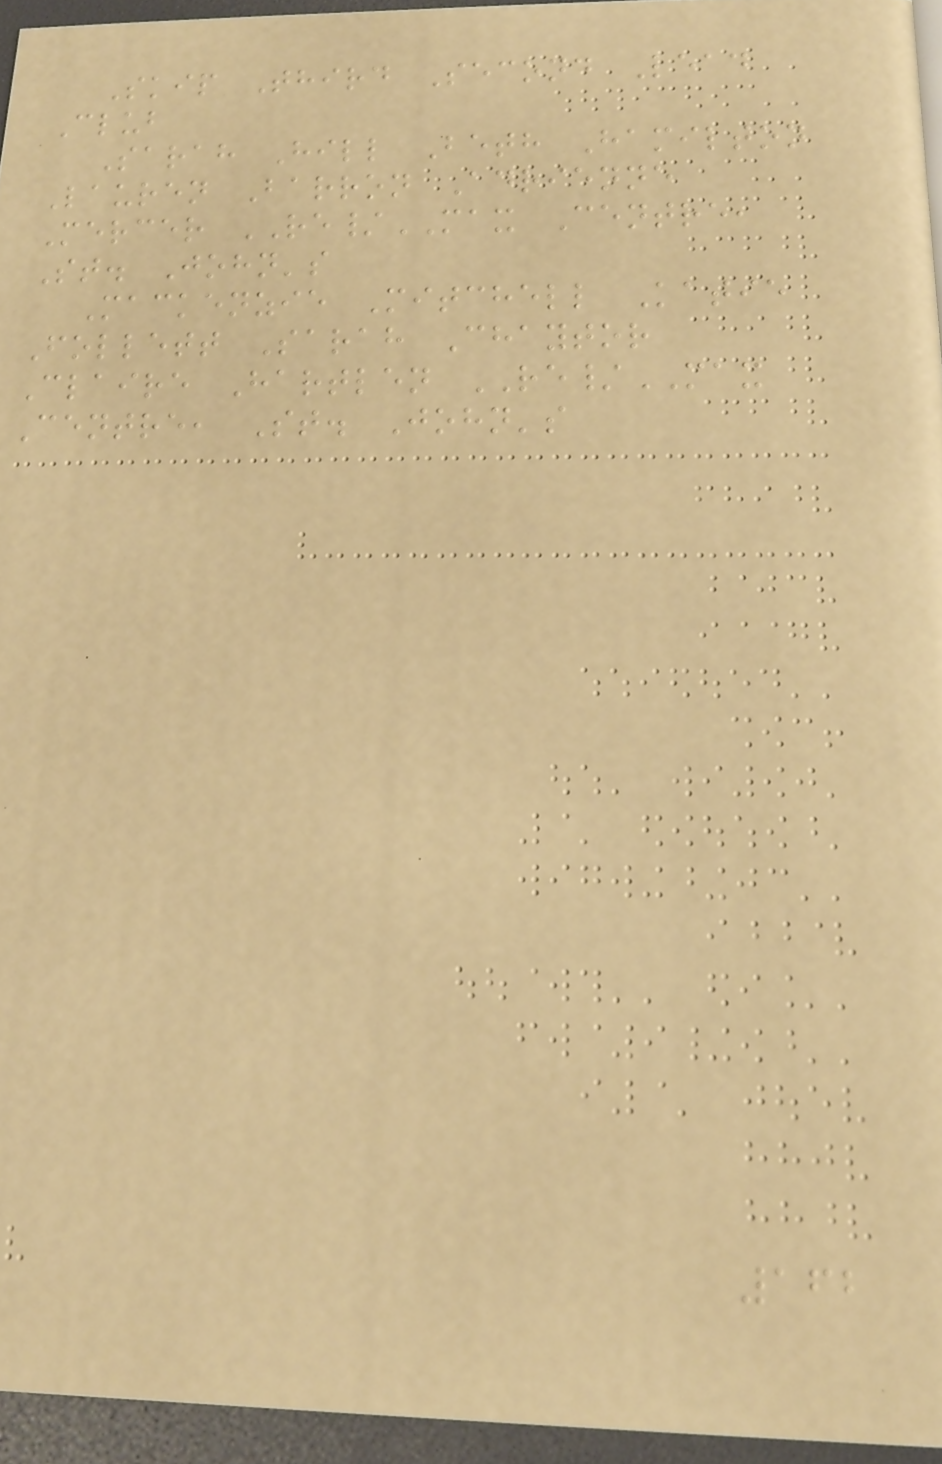Skip Third Second Lead
Club
Sarah Hill Beth Hamilton
Lauren Barron Adrienne
Mercer RE/MAX Centre,
St. John's
Mackenzie Mitchell Katie
Follett Sarah Chaytor
Claire Hartlen RE/MAX
Centre, St. John's
162
